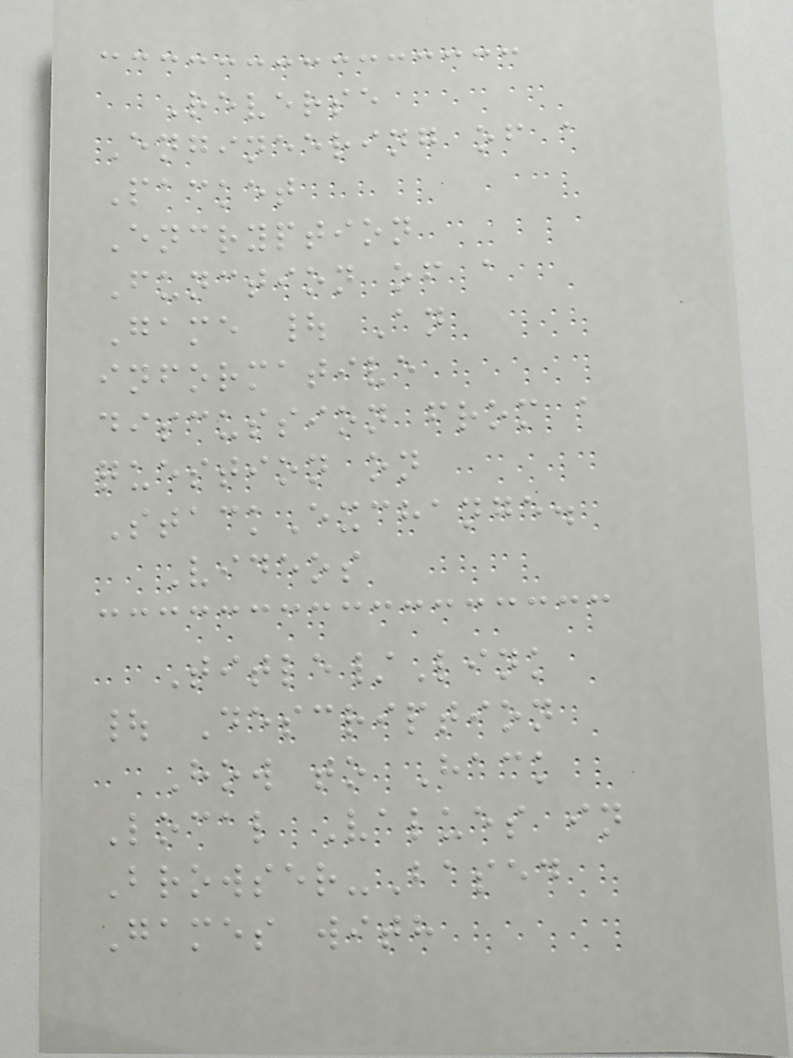Reverse
Engineering of a
Packet
Encryption
Function of a
Game | An
informative
discussion from a
question on
StackExchange.
Videos
Title/Link
| Description
How to Hack
Local Values in
Browser-Based
Games with
